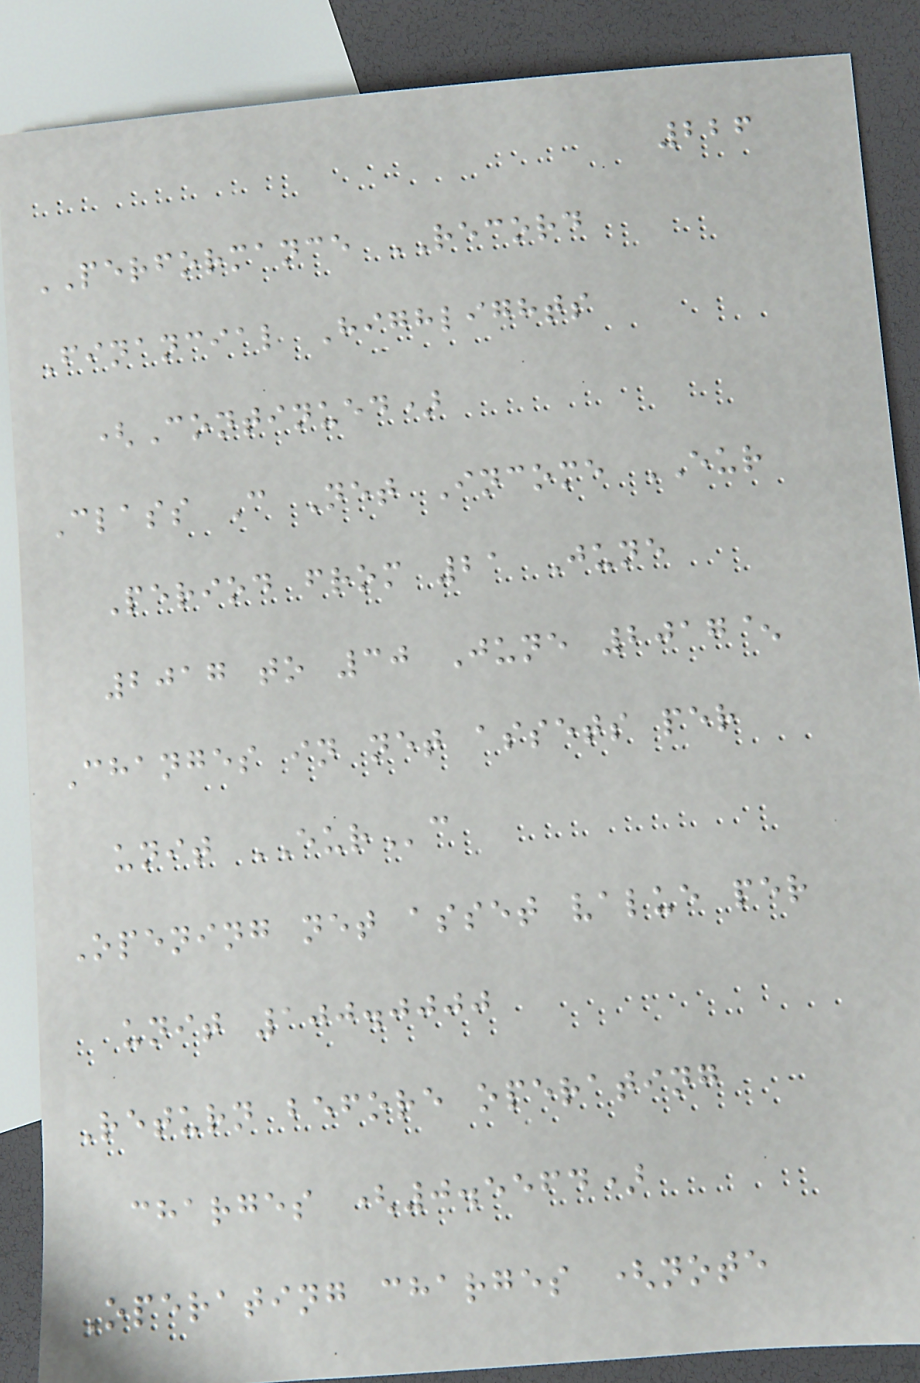226
PERFORMANCE RECORD
Financial Highlights
(Continued)
Class C Net Income EUR
Period from 21 June
2017 to 30 June 2017^
Changes in net assets per
unit EURc
Opening net asset value per
unit 100.0000
Return before operating
charges (0.5564)
Operating charges (note
